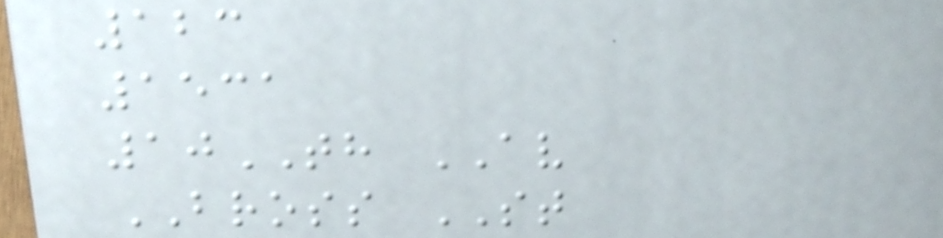123
1531
10TH AV
BROSS ST
